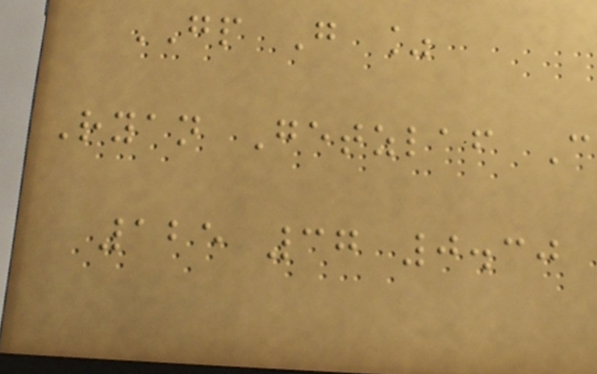GP G %
Ryan Getzlaf C
125 37 0.30
